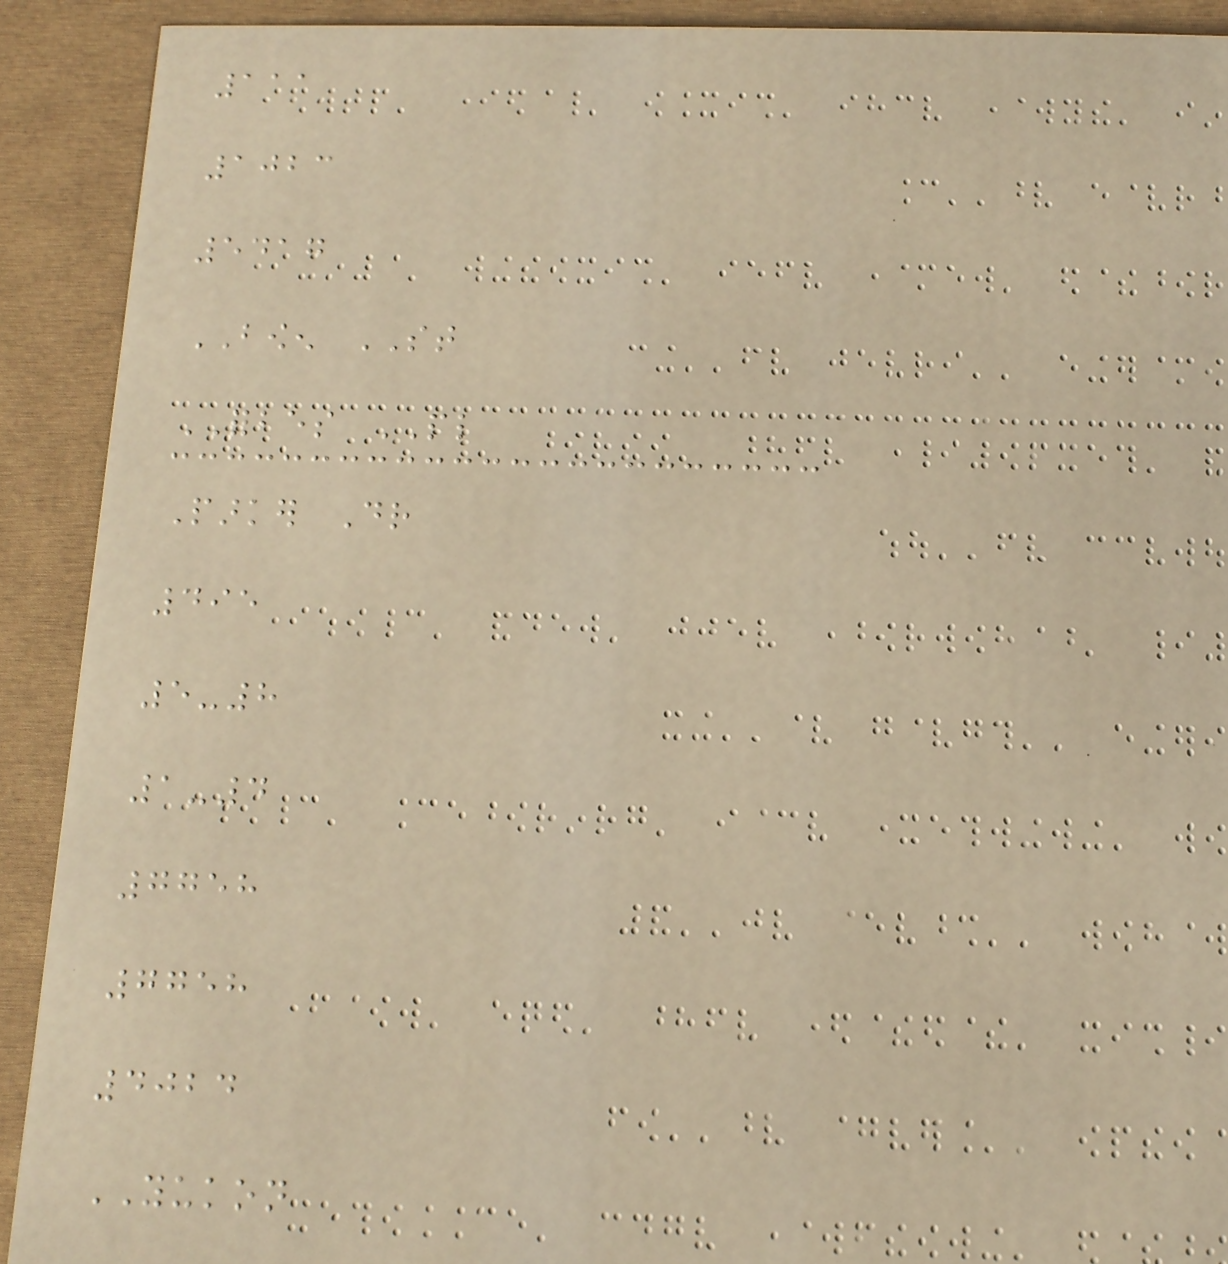111
1023
5417
BOWEN ST
FORBES PL
Parker Dr
495
5-8
1-4
7758
7758
4024
YUKON
